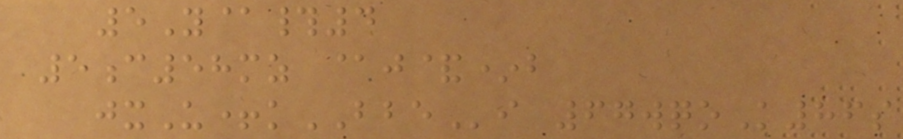5Y@#4
5c58mz @j&*b
jxU+kBBEi 67wqoK86s
